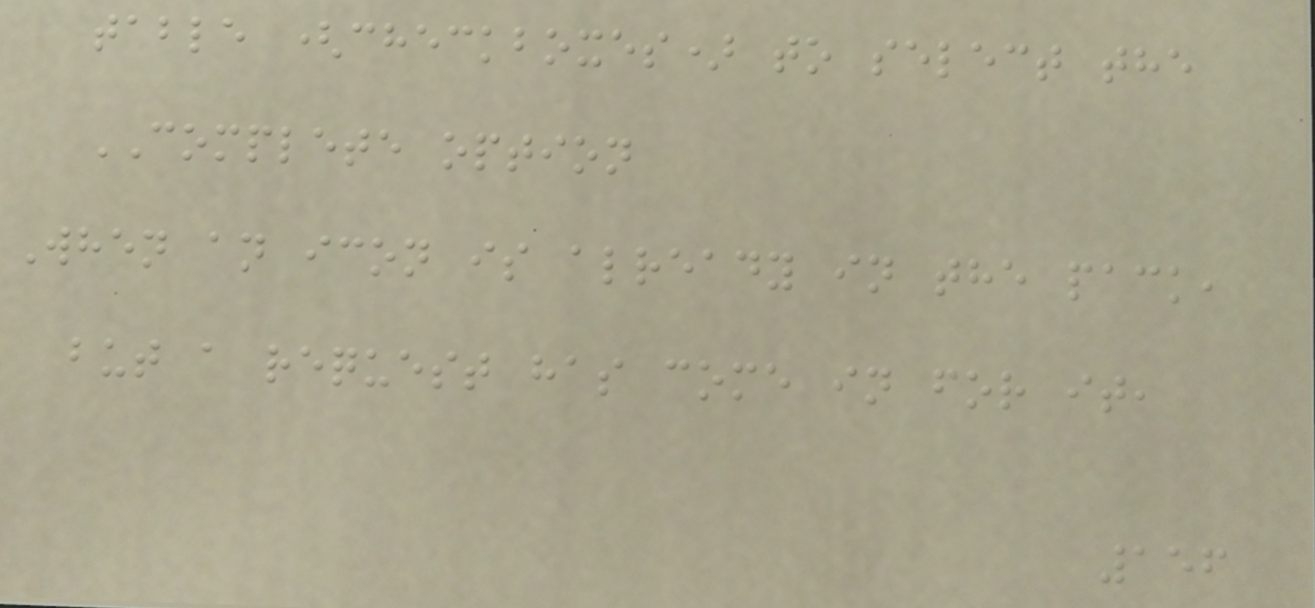table (checkboxes) to select the
COMPLETE option
When an icon is already in the pack,
but a request has come in for it,
156
